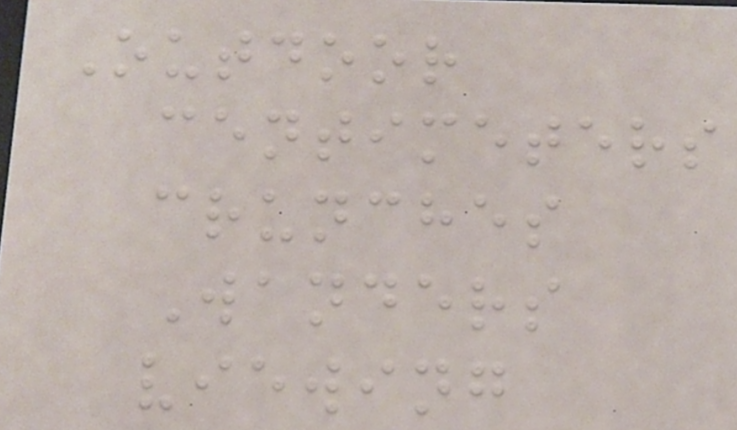Outdoor
centimeters
crunches
Wanders
viewing
